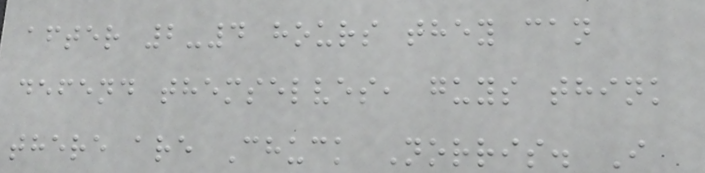after 2-4 hours they can
defend themselves, guys think
there are Chuck Norris. I
